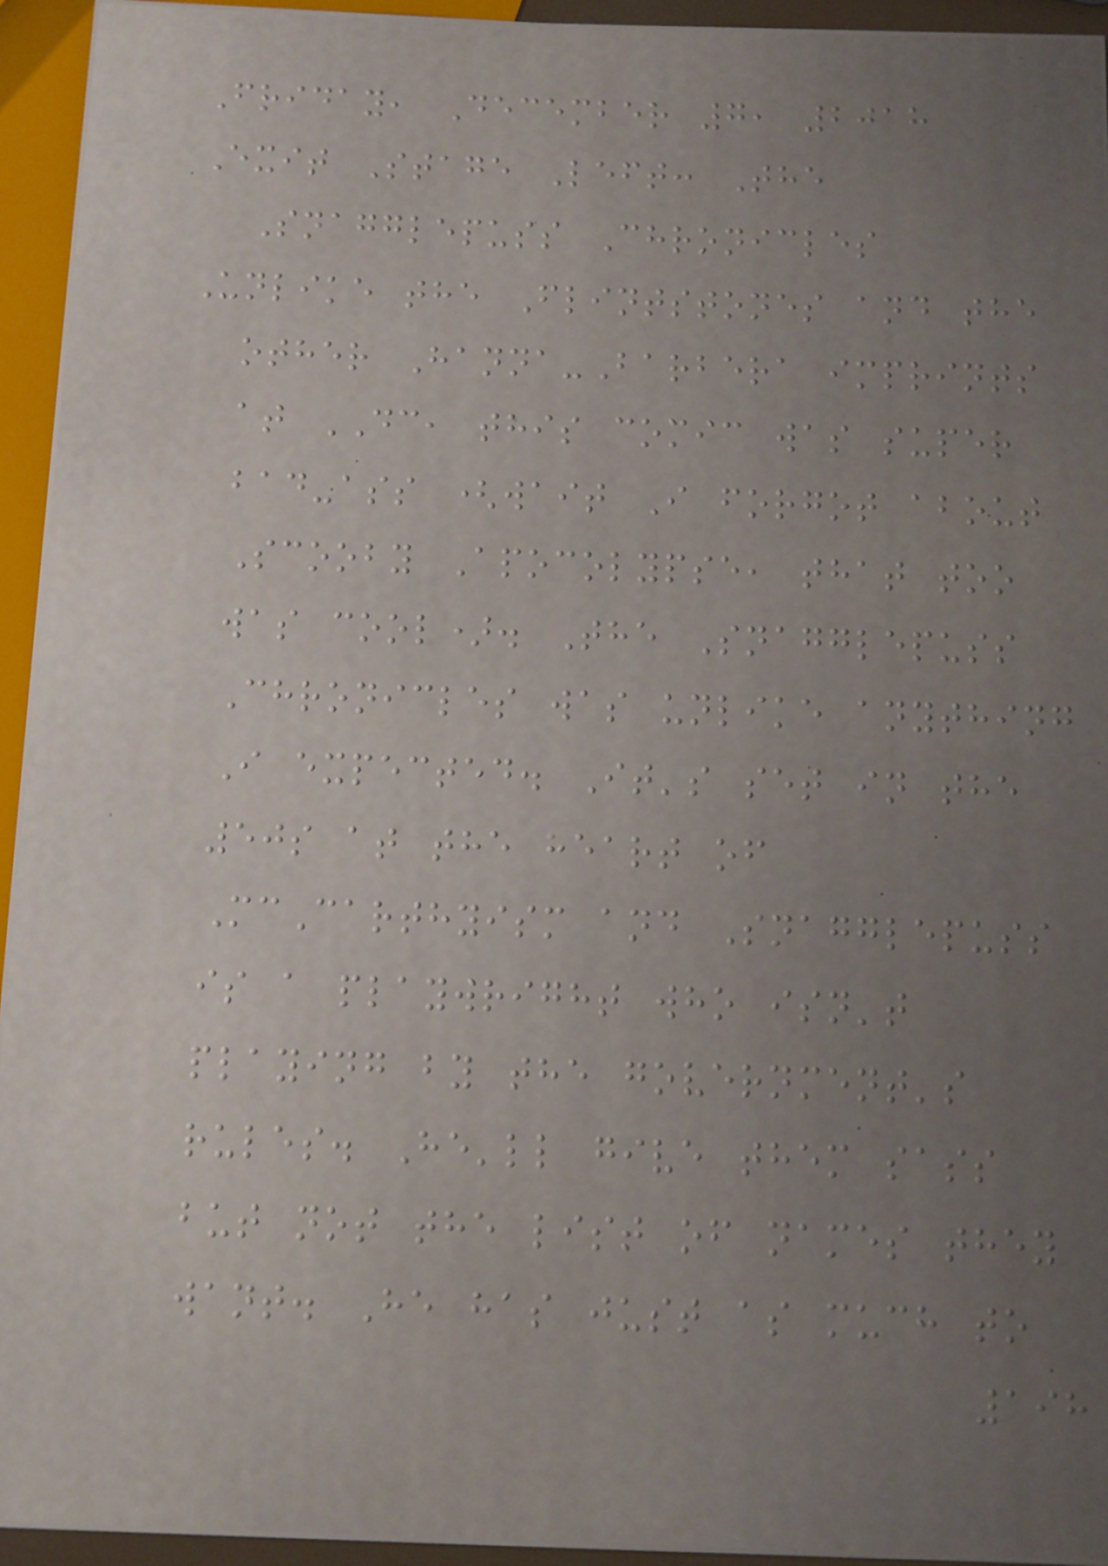Friday, December 7, 2018
Exit Stage Left: The
Snagglepuss Chronicles
Unlike the Flintstones and the
other Hanna-Barbera imprints
at DC, this comic was super
bad-ass (wait I forgot about
Scooby Apocolypse, that too
was cool). The Snagglepuss
Chronicles was unlike anything
I expected. It's set in the
50s at the heart of
McCarthyism and Snagglepuss
is a playwright who isn't
playing by the government's
rules. He'll give them sass
but not the list of names they
want. He has just as much to
198
